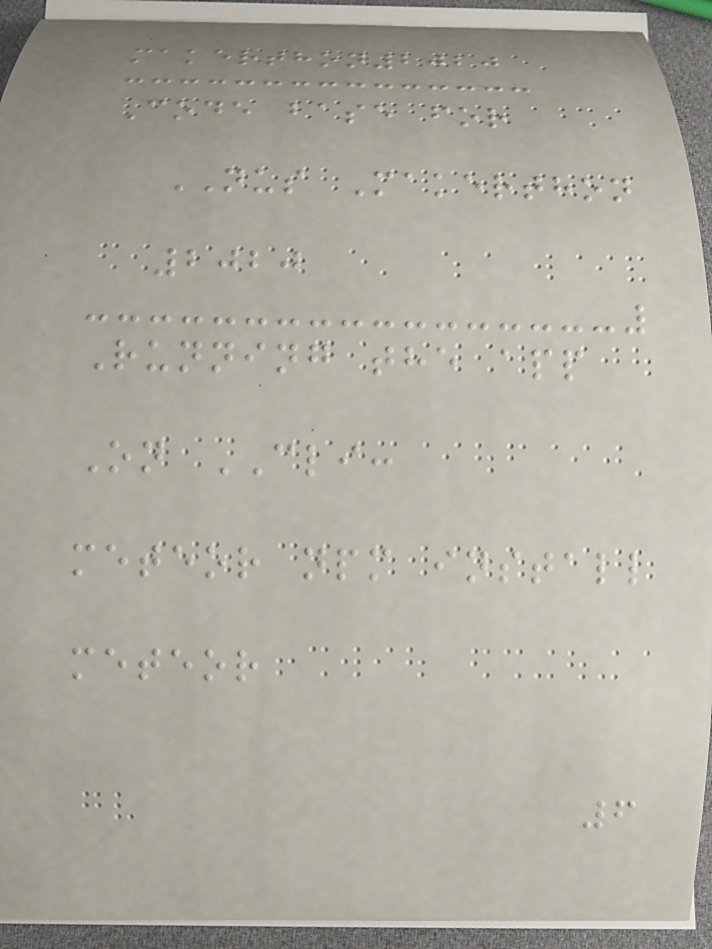makerthon2020
Code base for
NUS Makerthon
2020
Running the app
On CLI:
meteor npm install
meteor
6
